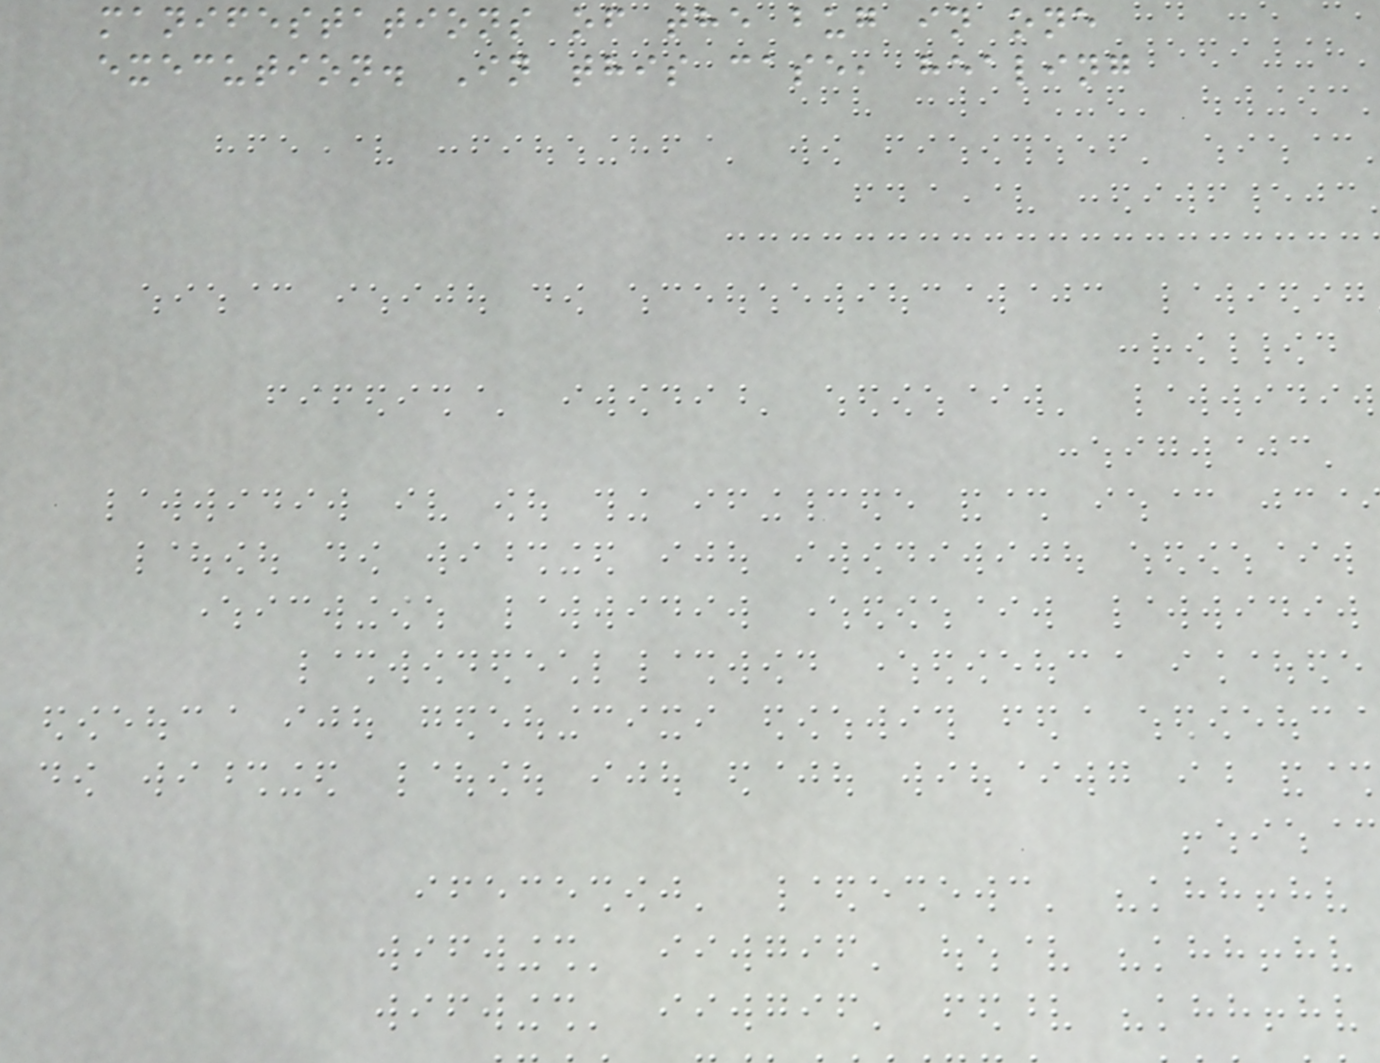manifestations of the bug in one
execution. In this case, healing
